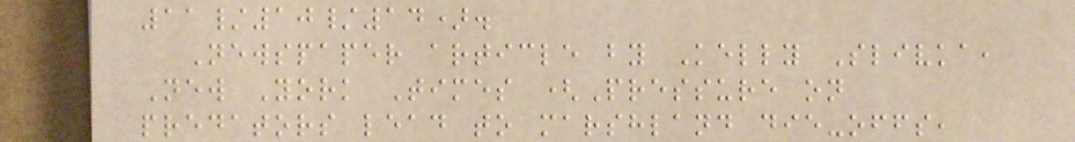11/10/14).
Newspaper article by Kelly Slivka,
New York Times (Pressure on
predators lead to marshland die-offs,
